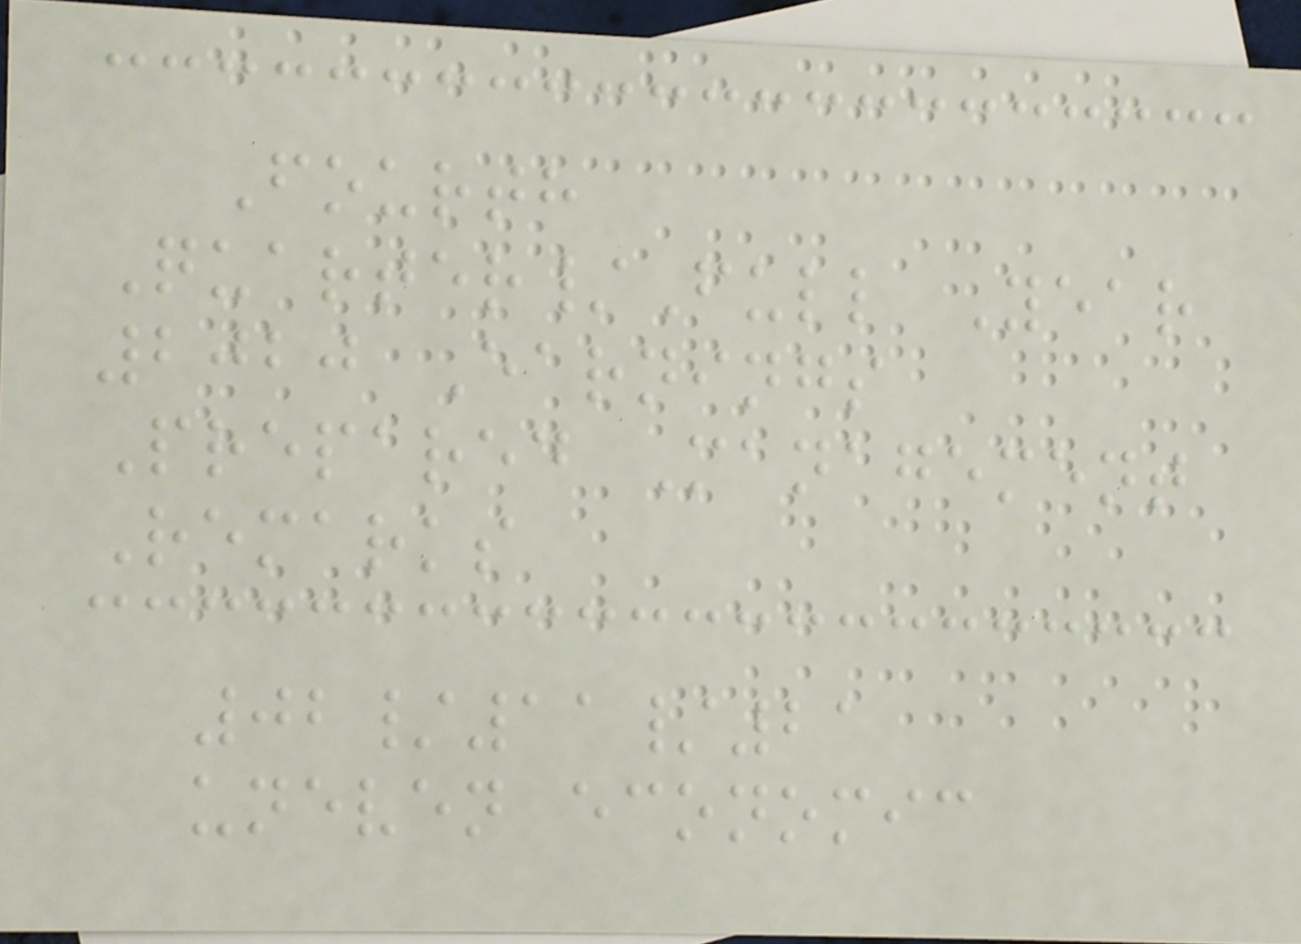Fourth
Quarter/Full Year
2020 Earnings
Prepared Management
Remarks
02/11/21
uneven economic
